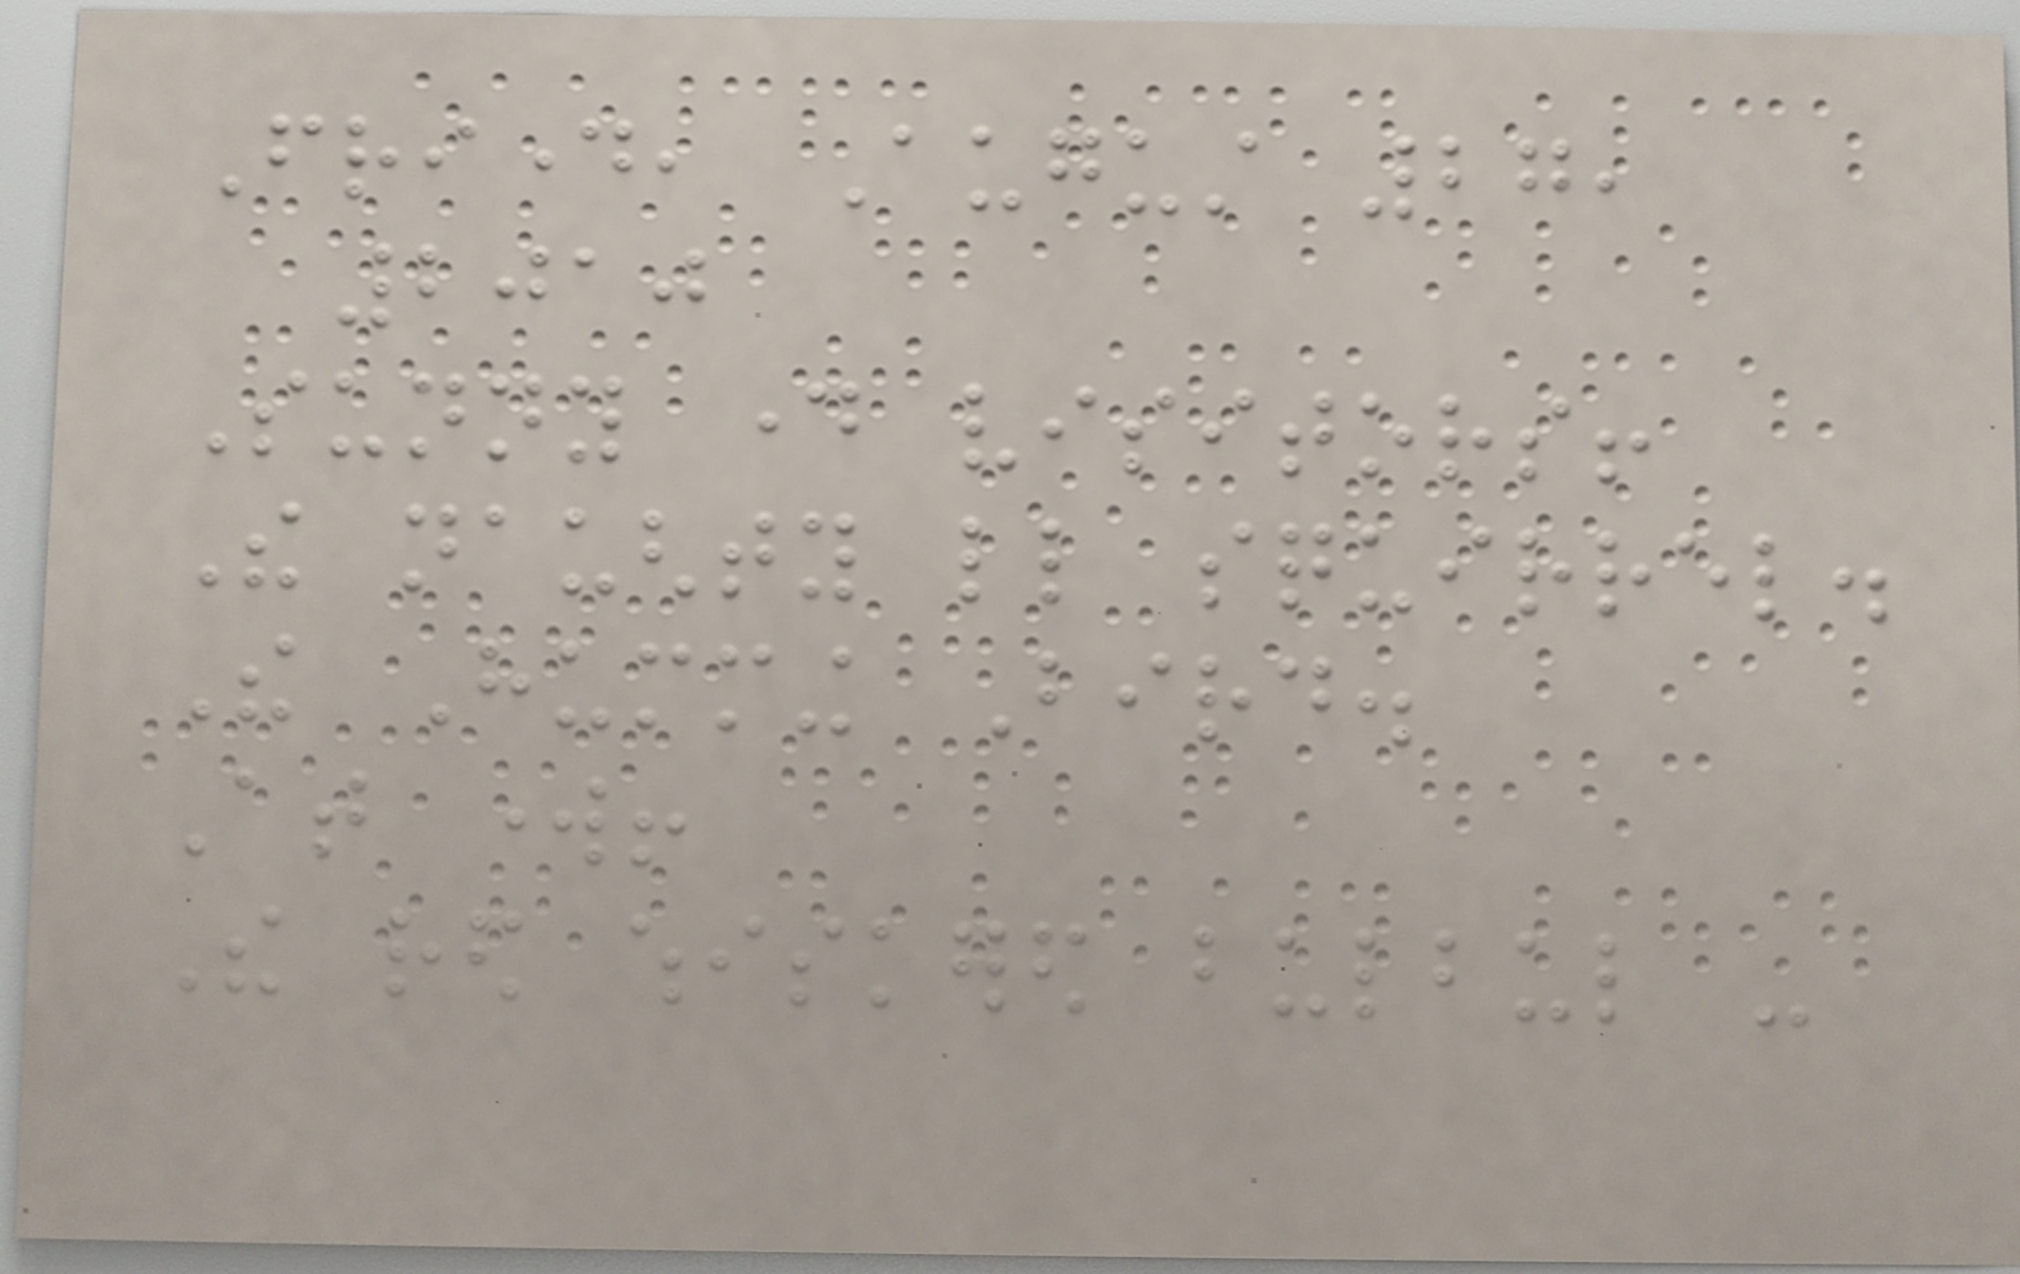Friday, August 27,
2010
Sunny day visitors!
The naughty little squirrel.
The Humming Bird.
At work!
The red whiskered bulbul -
